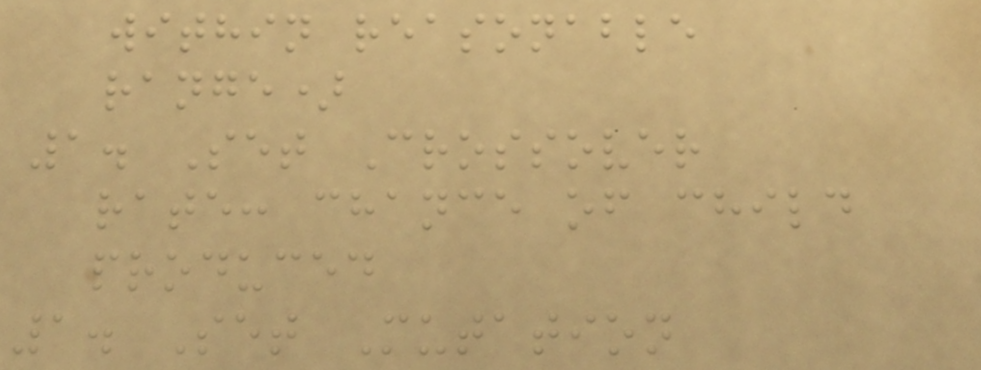within reasonable
range)
1. Set Crossover
rate: chance of child
produced
1. Set Mutation
